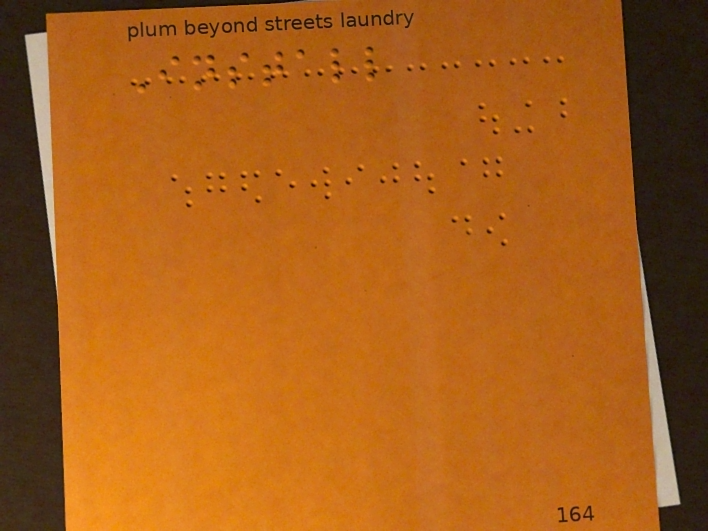Install
